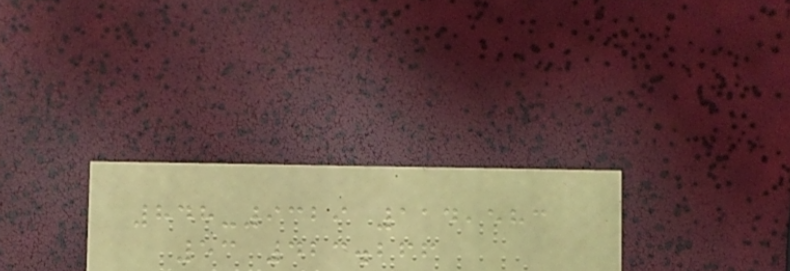848-9329 114,583
53 423.266
